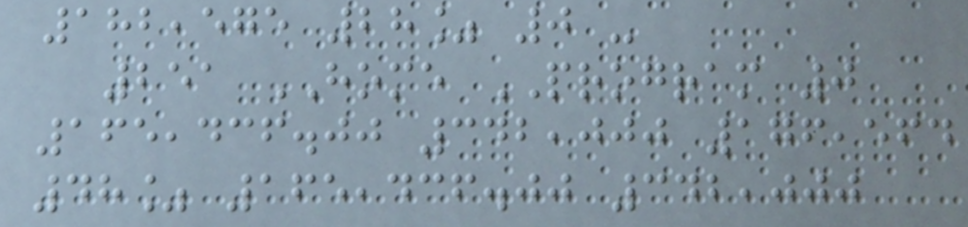182,575 28% 0 -
251 HOME PROGRAM 0
165,436.00 342,000 176,564
48% 165,436.00 342,000
